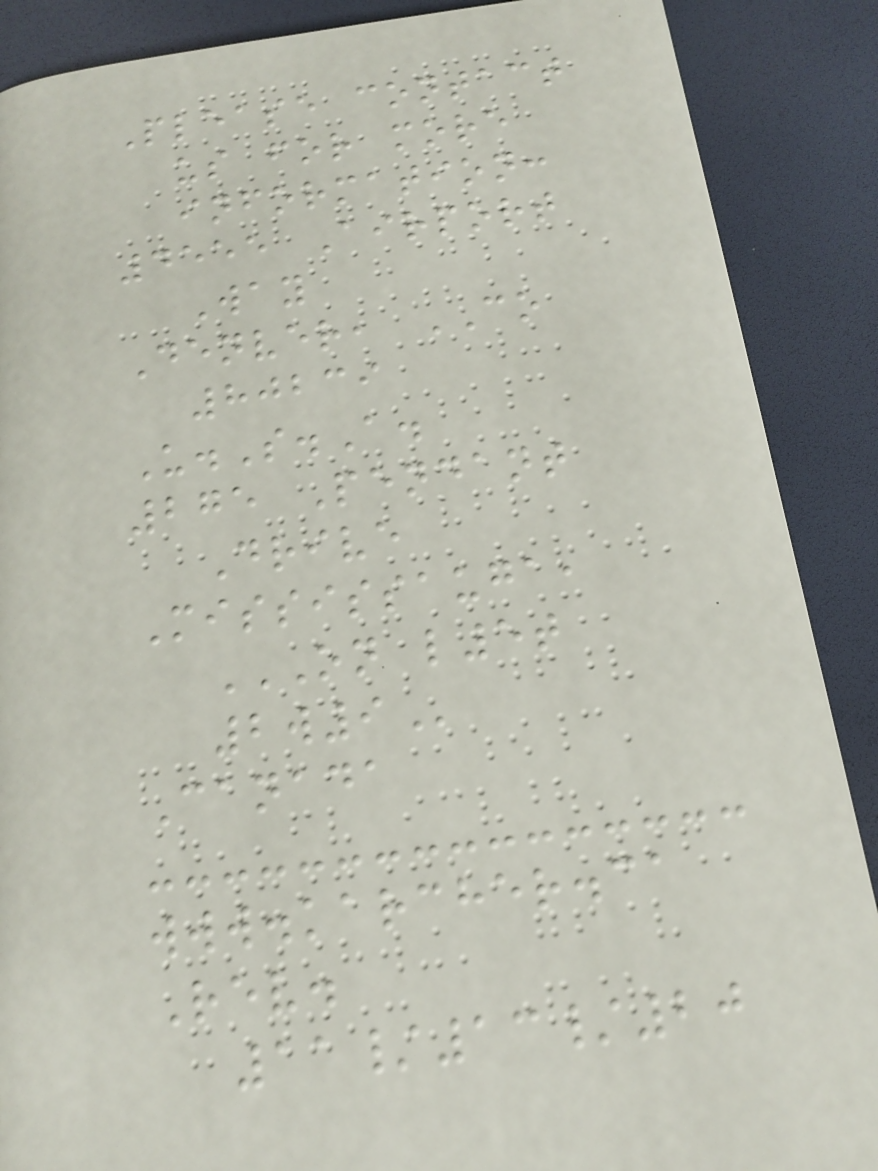Please contact
us for more
information:
4555 Airport
Way
Denver, CO
80239
U.S.A.
275 Pendant
Drive
Mississauga,
ON L5T
2W9
Canada
www.karcher.ca
Rev.
11/13/20
